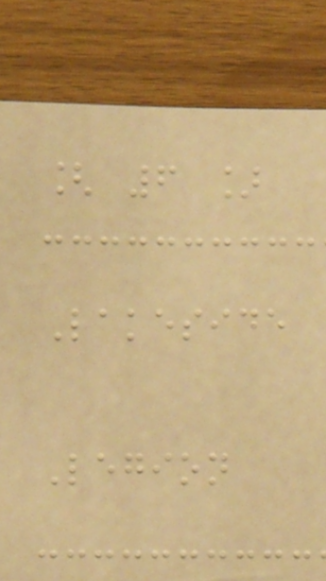[ 6 ]
Lakeside
Legion
